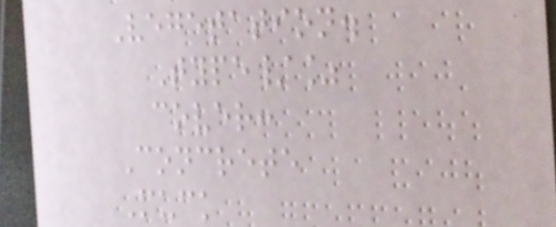Vegetation.
Type/%
cover:
Concrete
Muck
